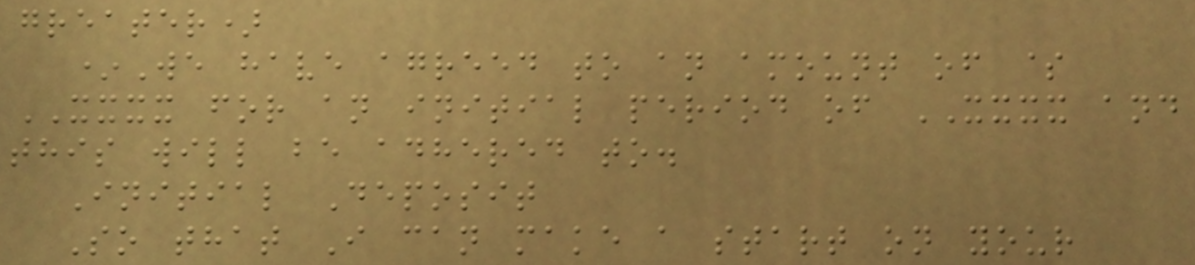greater)
*We have agreed to an amount of $
XXXX for an initial period of XXXX and
this will be adhered to.
Initial Deposit
So that I can make a start on your
